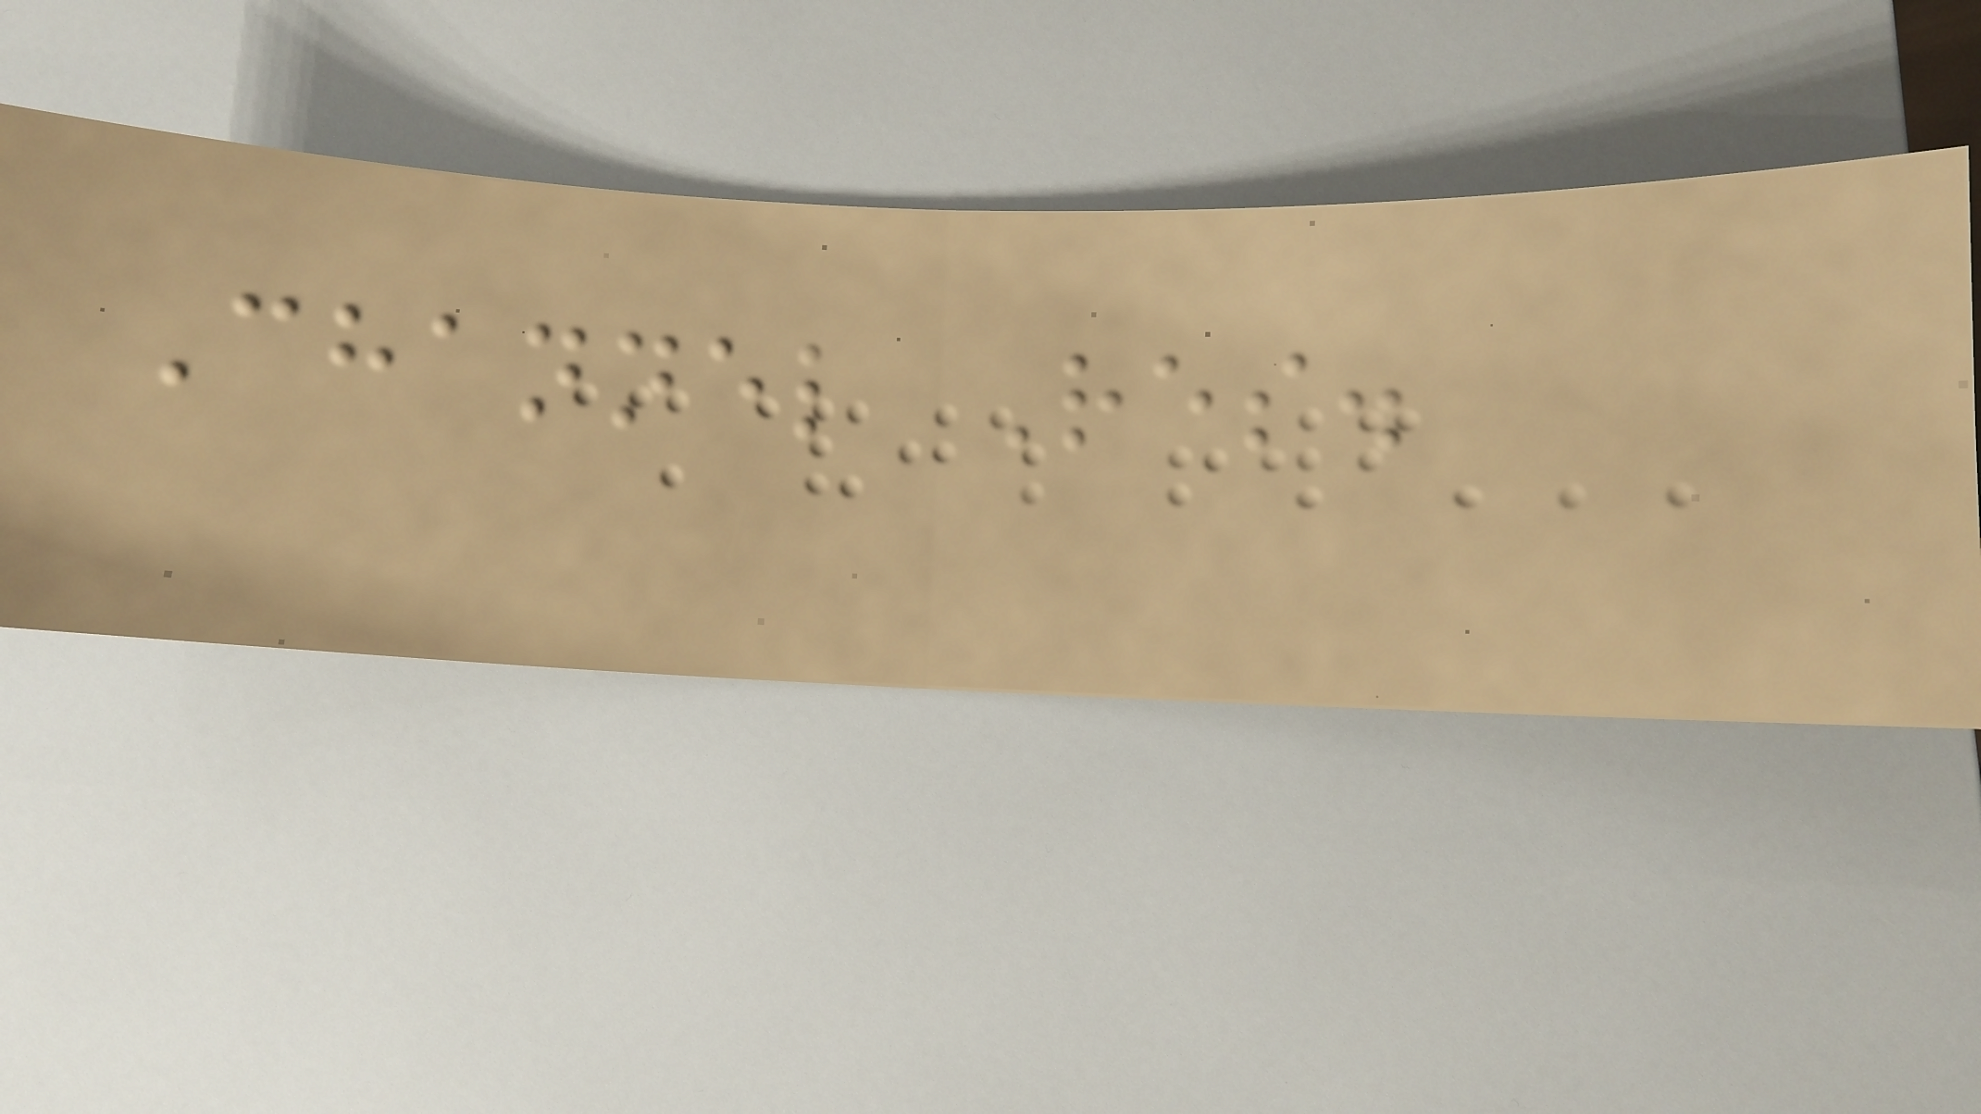Channel Res.
